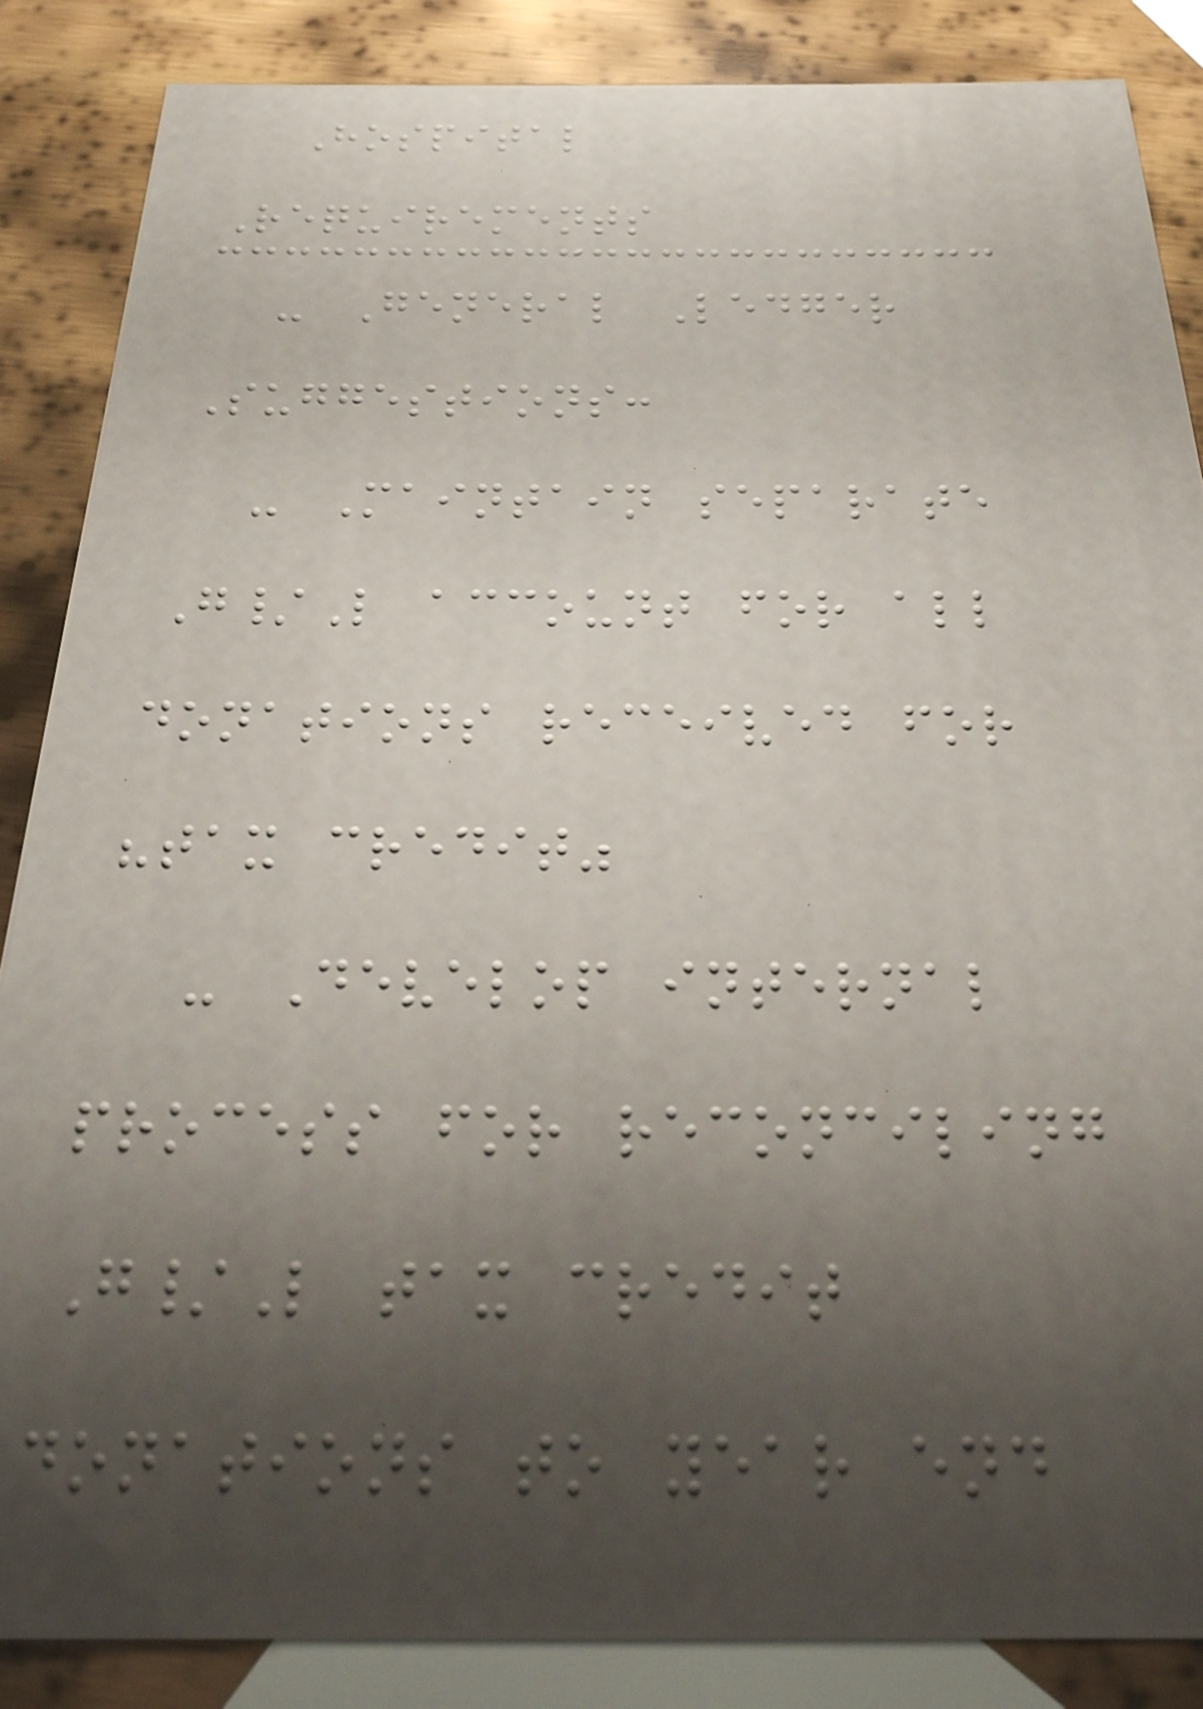Hospital
Requirements
- General Ledger
Suggestions:
- Maintain separate
G/L account for all
donations received for
"tax credit"
- Develop internal
process for reconciling
G/L tax credit
donations to year end
